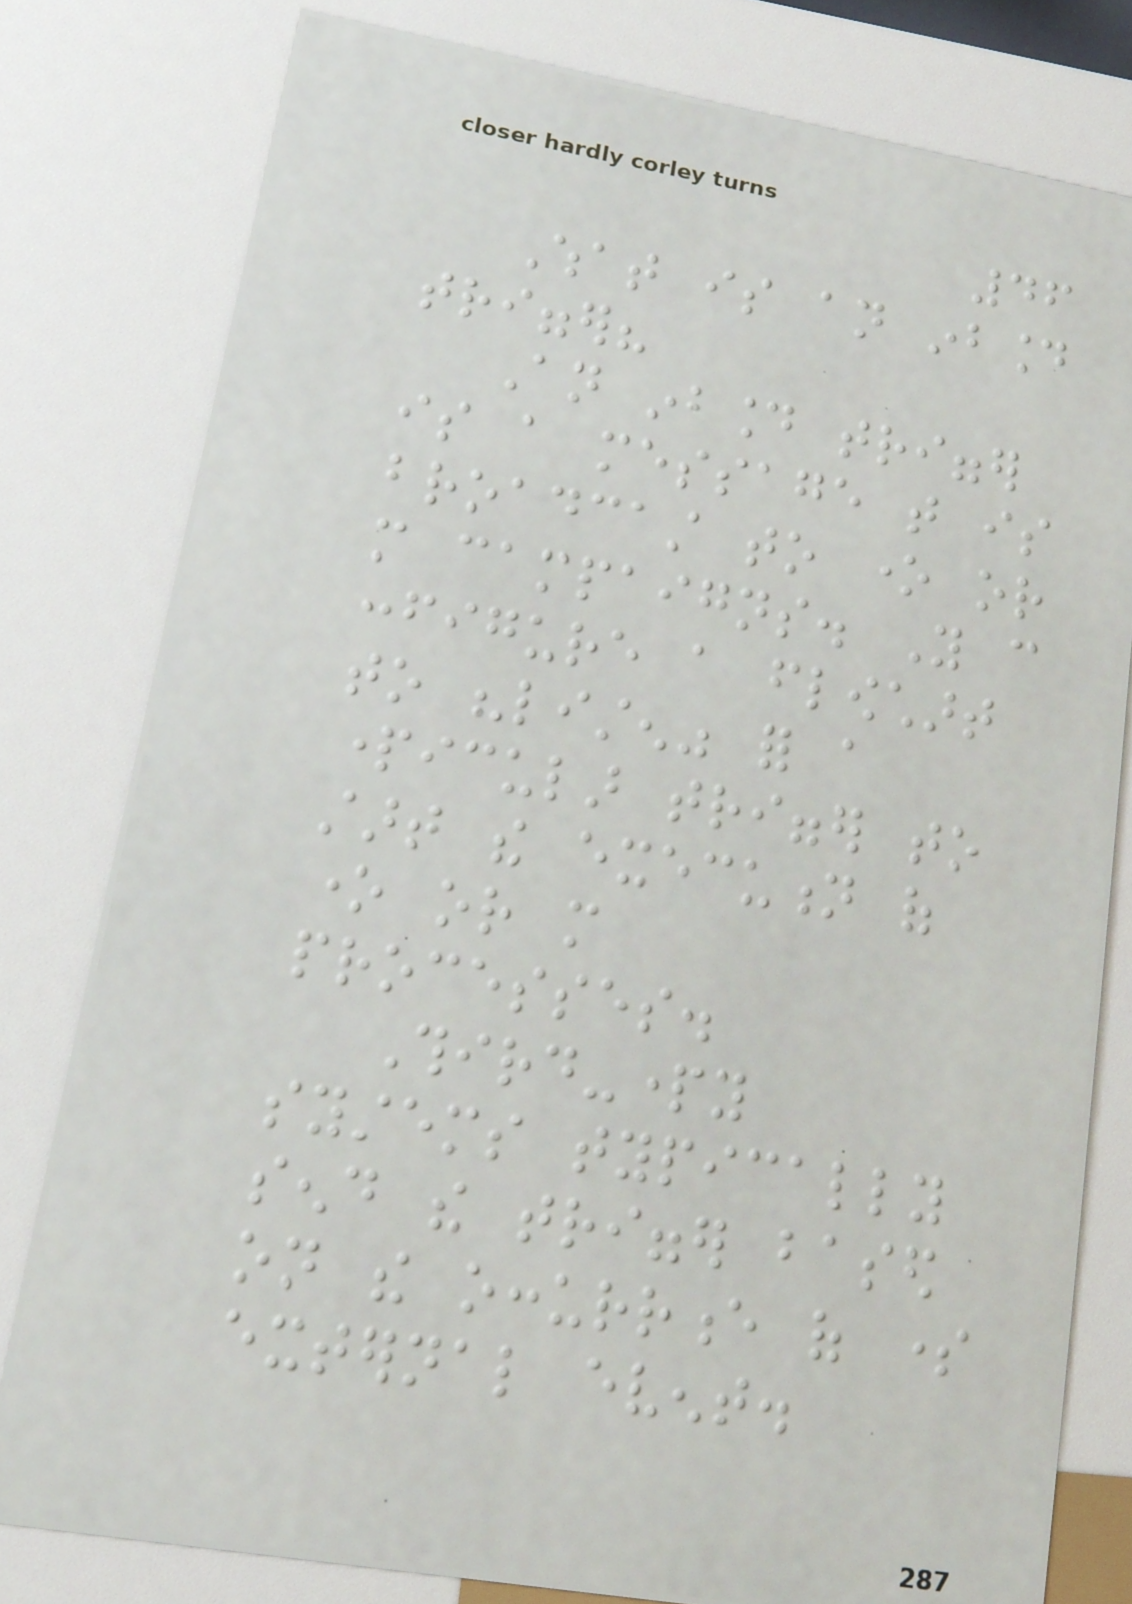46
What is an inbound
trigger?
An inbound trigger
is a message that is
broadcast to one or
more campaigns. You can
configure a flowchart
to "listen" for a
particular trigger to
start the execution of
one or more
processes.
Third-party
systems typically
send the trigger based
on the occurrence of some
external event.
